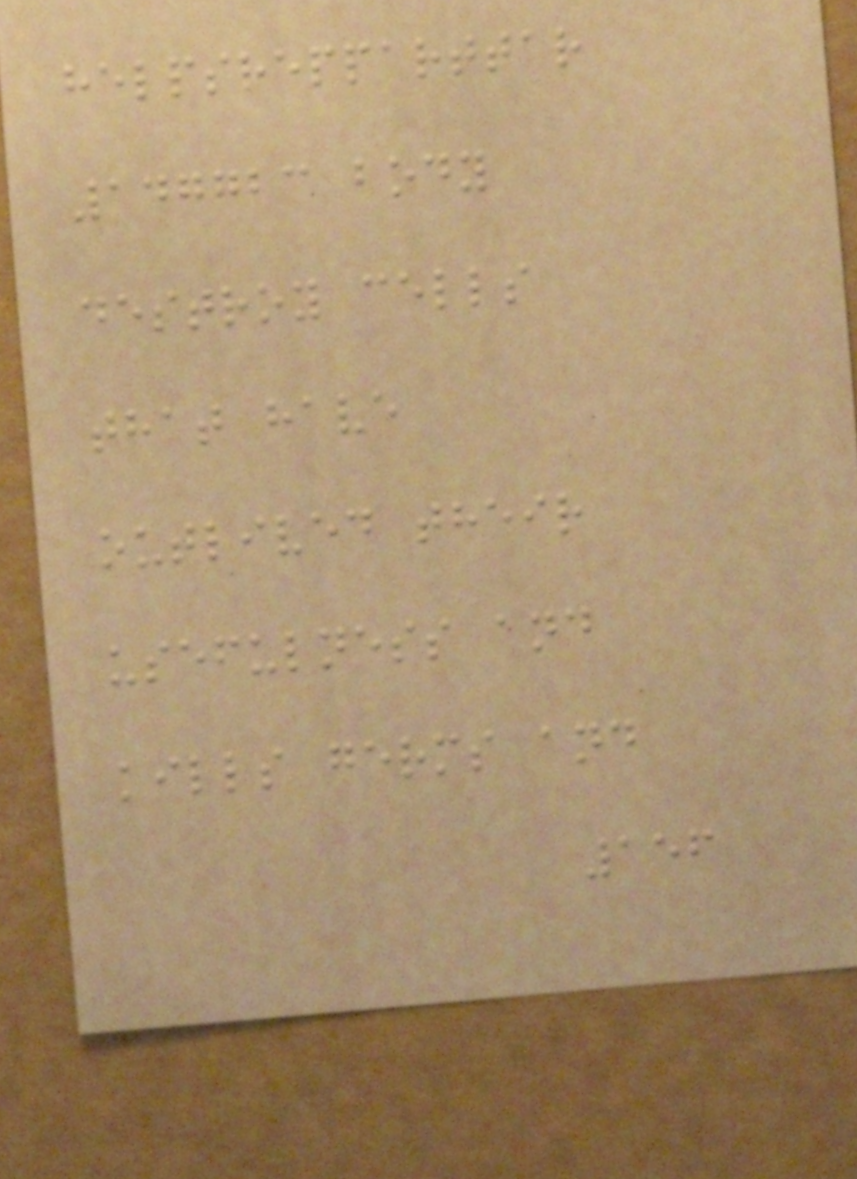helpsrepparttar
147723 body
destroy cells
that have
outlived their
usefulness and
kills germs and
156
